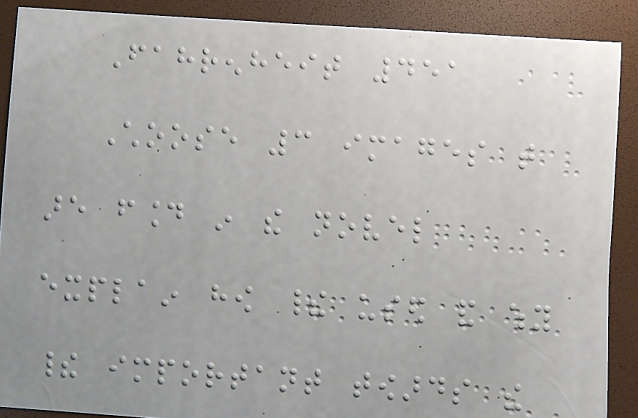Fahrenheit 451
Choose 3 images that
are found in the novel
explain how their used and why
their important towards the
